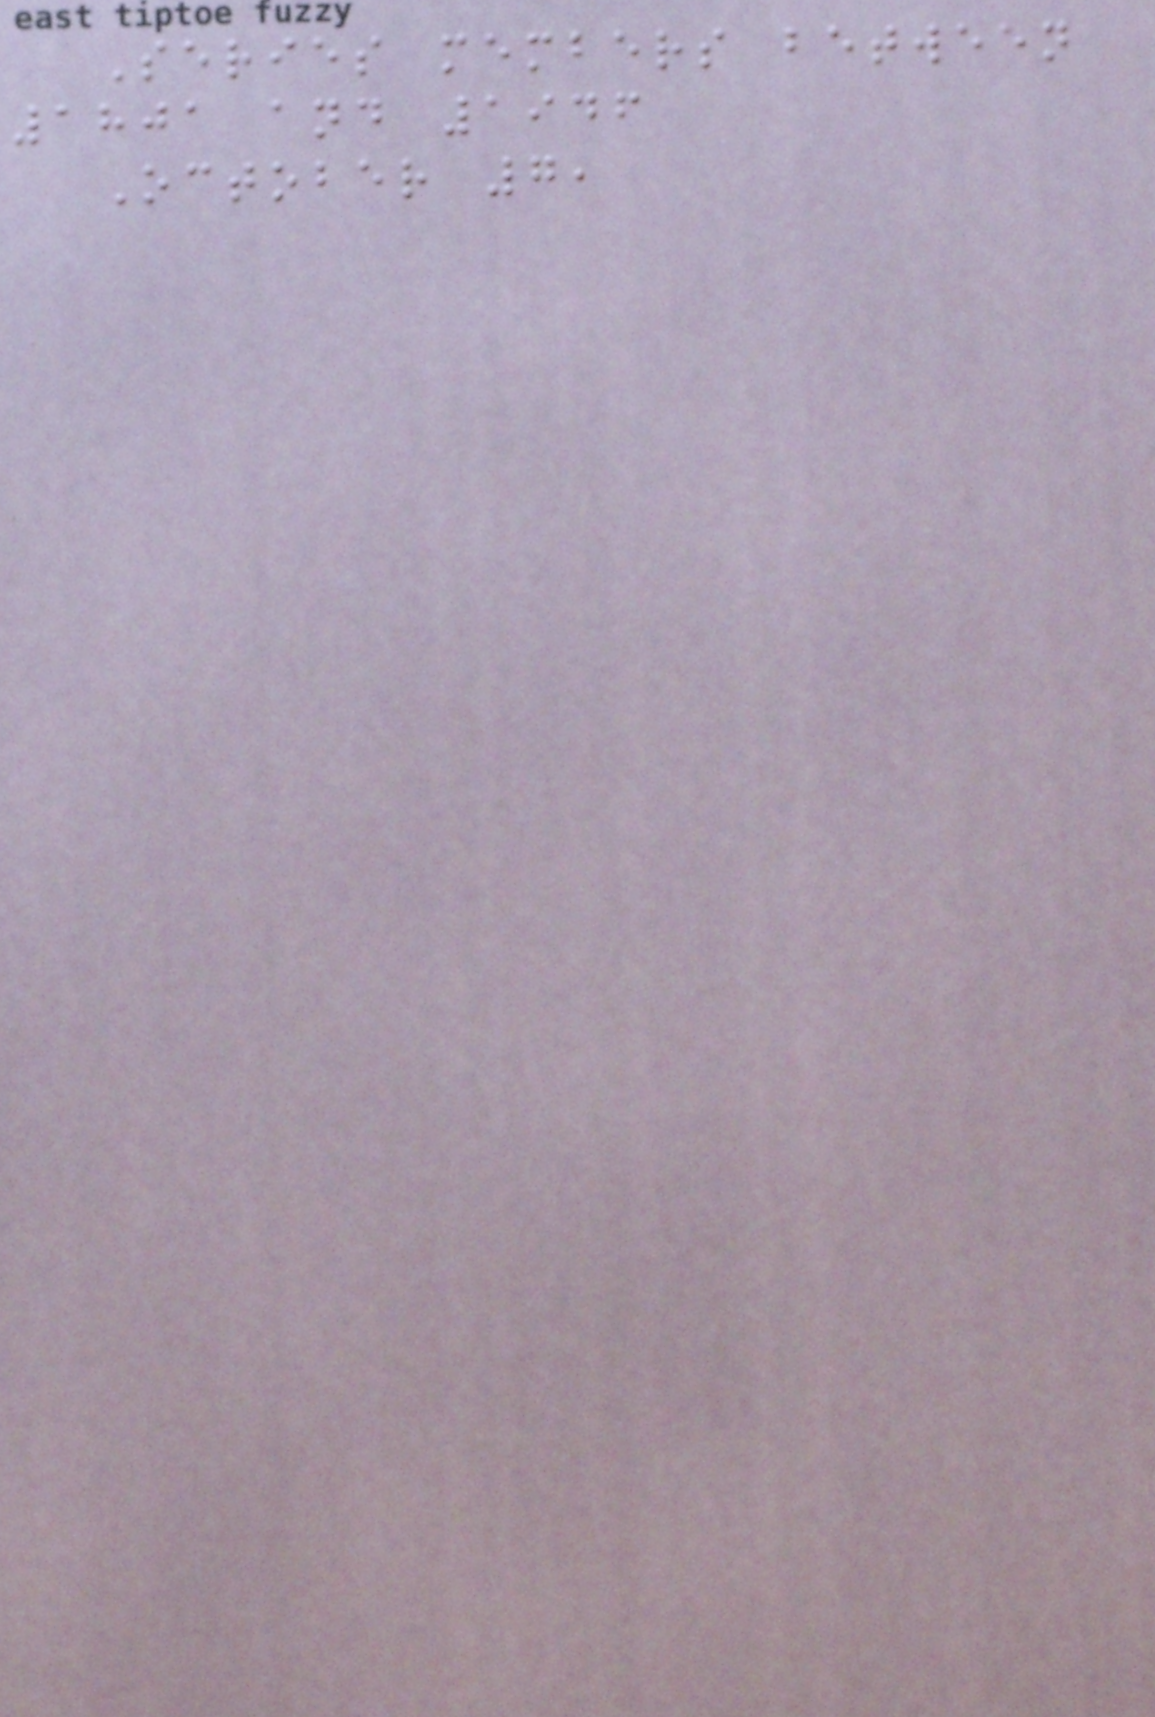Series members between
1801 and 1946
October 7,
